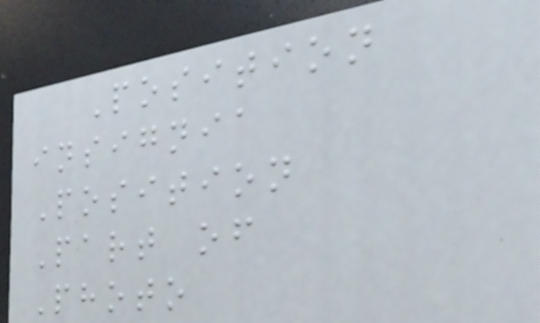Position
insignia
Position
Part of
Photo
